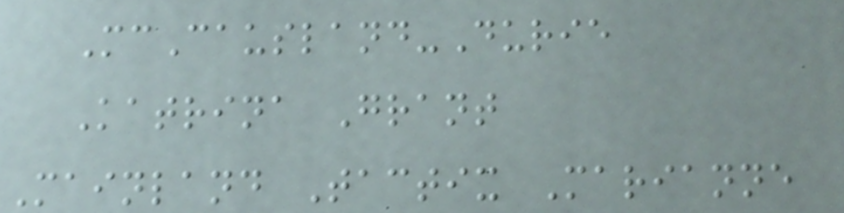McCausland-Durie
Katrina Grant
Mainland Tactix Marianne
